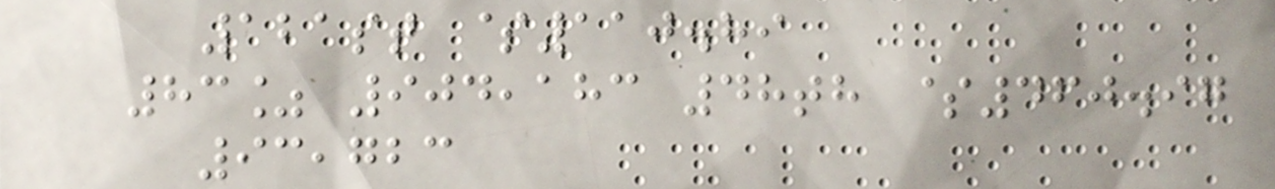121st $110.89
83% 904,183 48th $460.97
93,723
